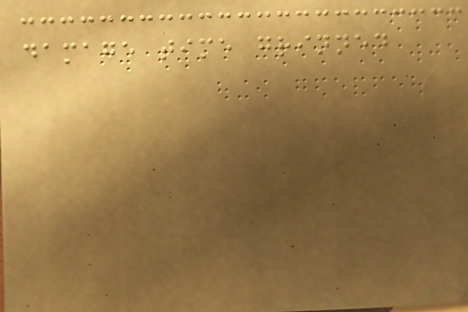damage time grinned
